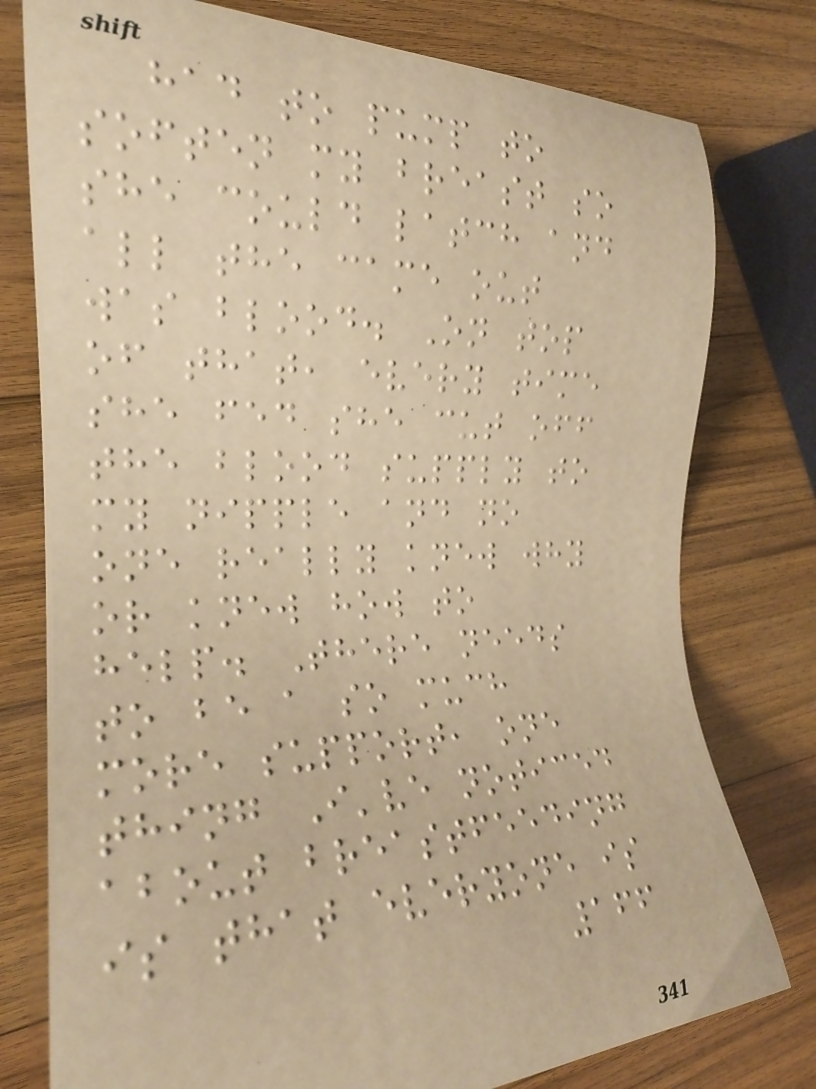had to pump to
soften my breast so
she could latch and
all the came out
was blood. On top
of that, every time
she fed she cut off
the blood supply to
my nipple and no
one really knew why
or knew how to
help. There needs
to be a so much
more support, one
thing I've noticed
about breastfeeding
is that everyone is
166
